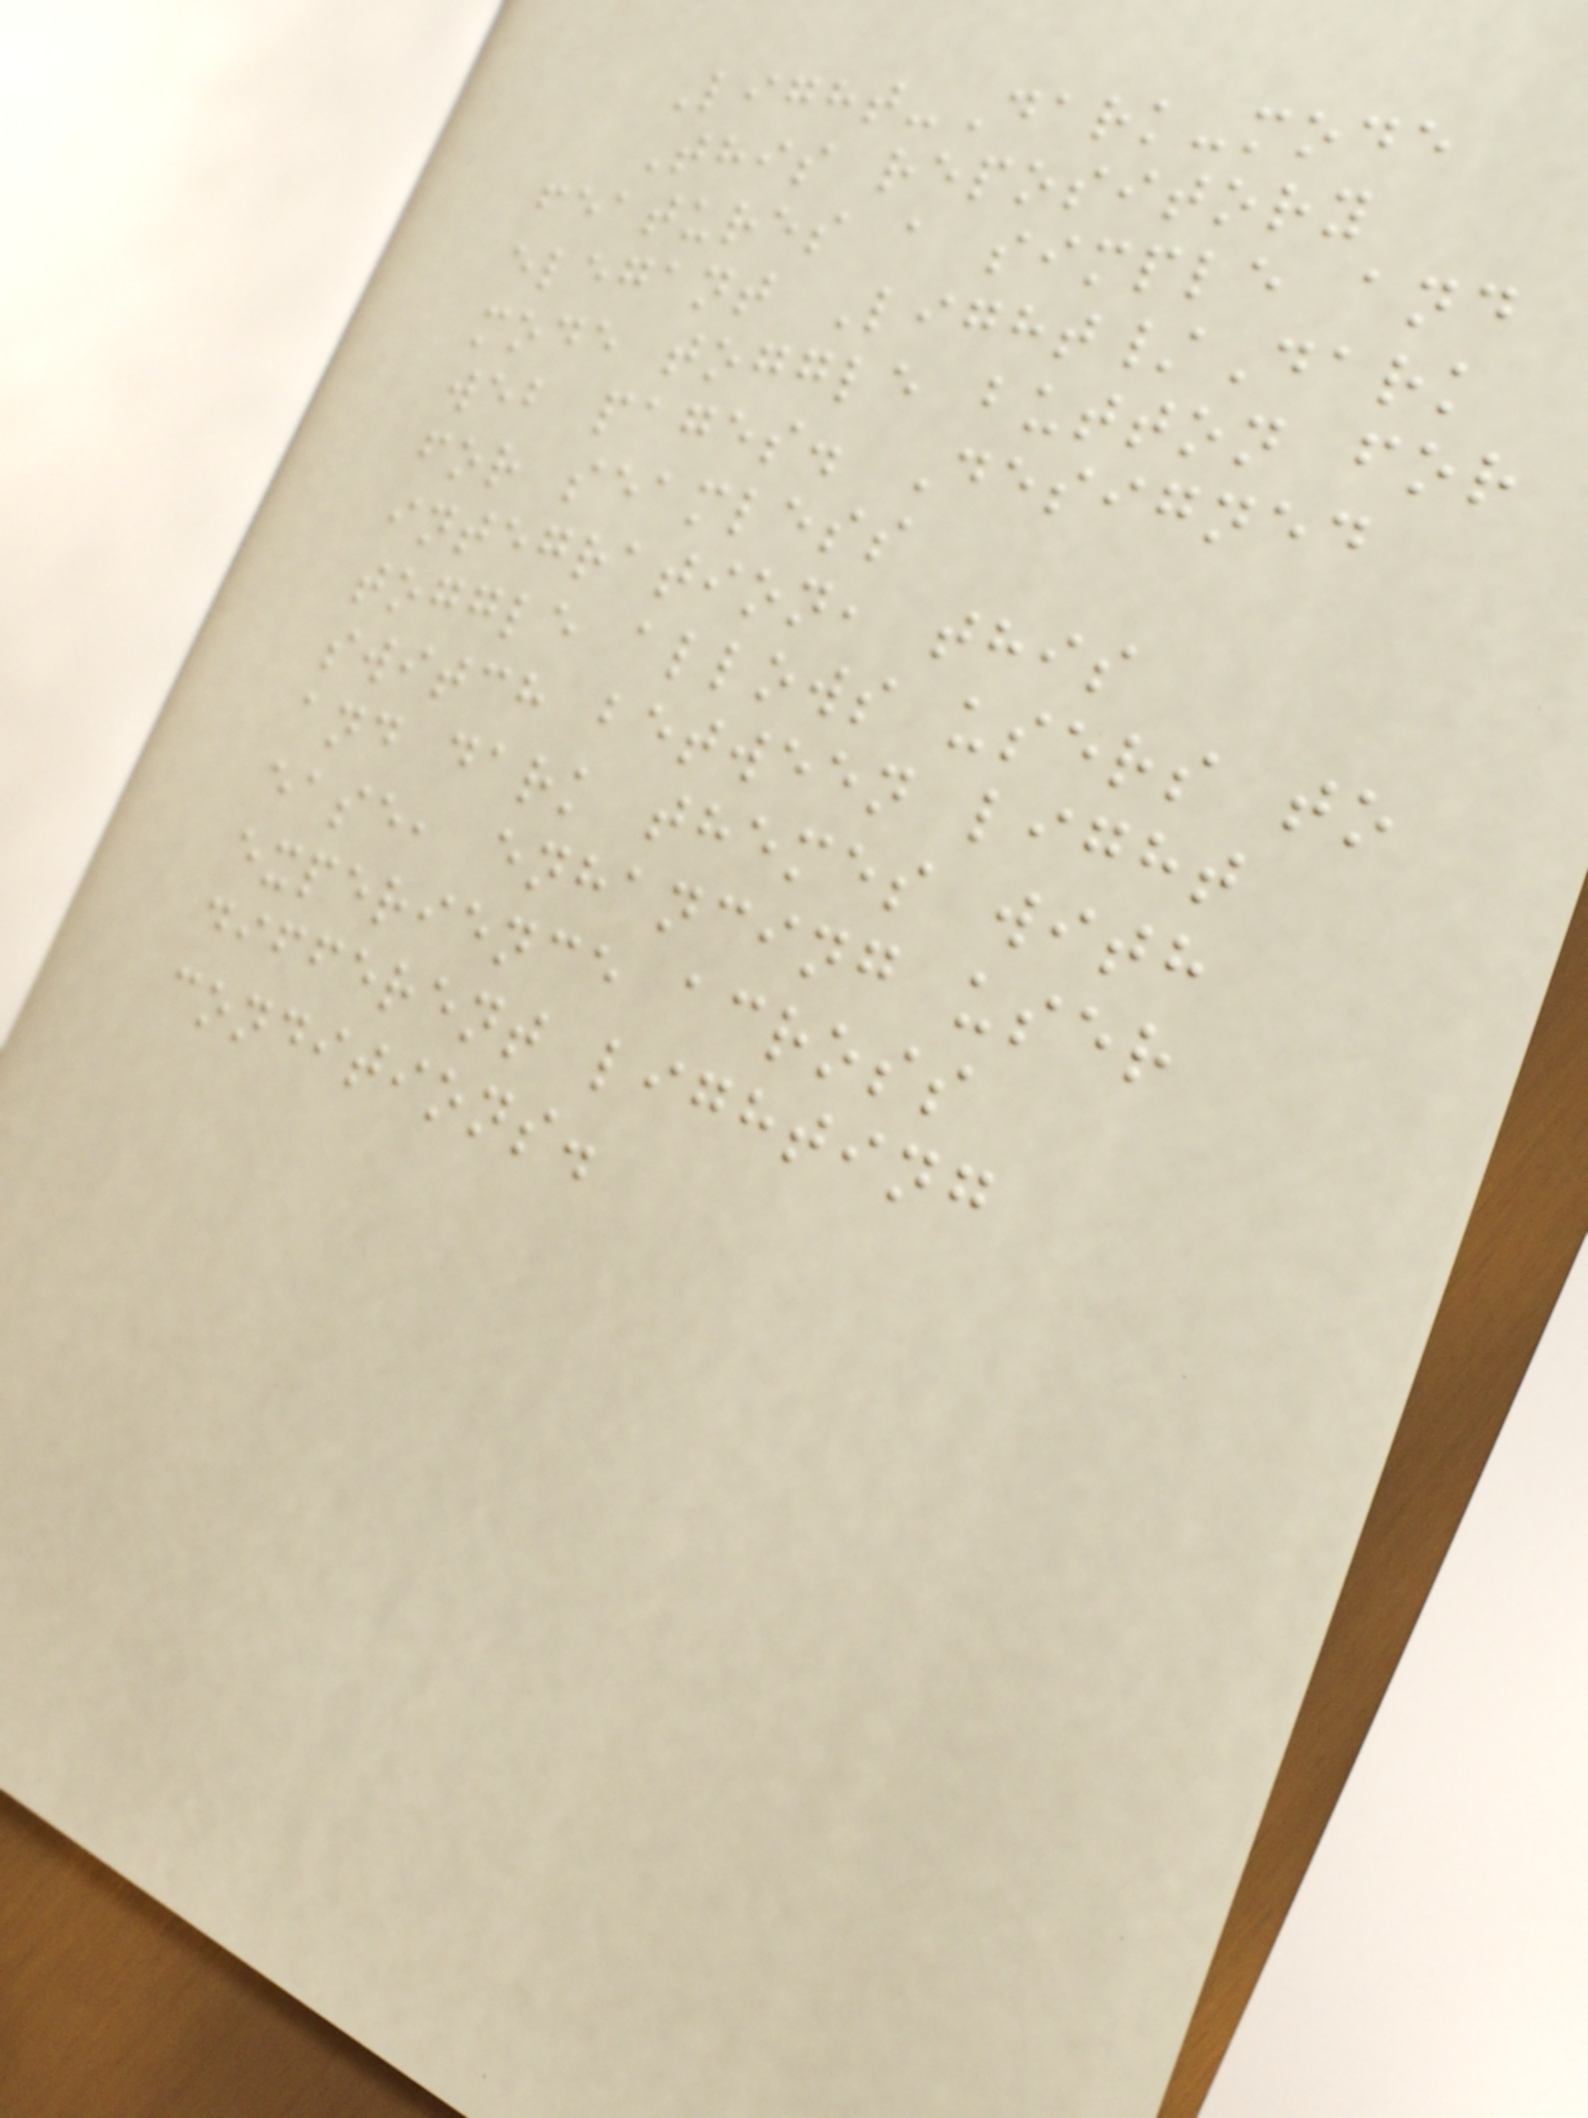Light-Dark-mode
This repository
features a simple and
elegant Light/Dark
mode toggle button for
web pages. Designed
for seamless
integration, this
toggle allows users to
switch between light
and dark themes with
ease, enhancing user
experience across
different lighting
conditions.
